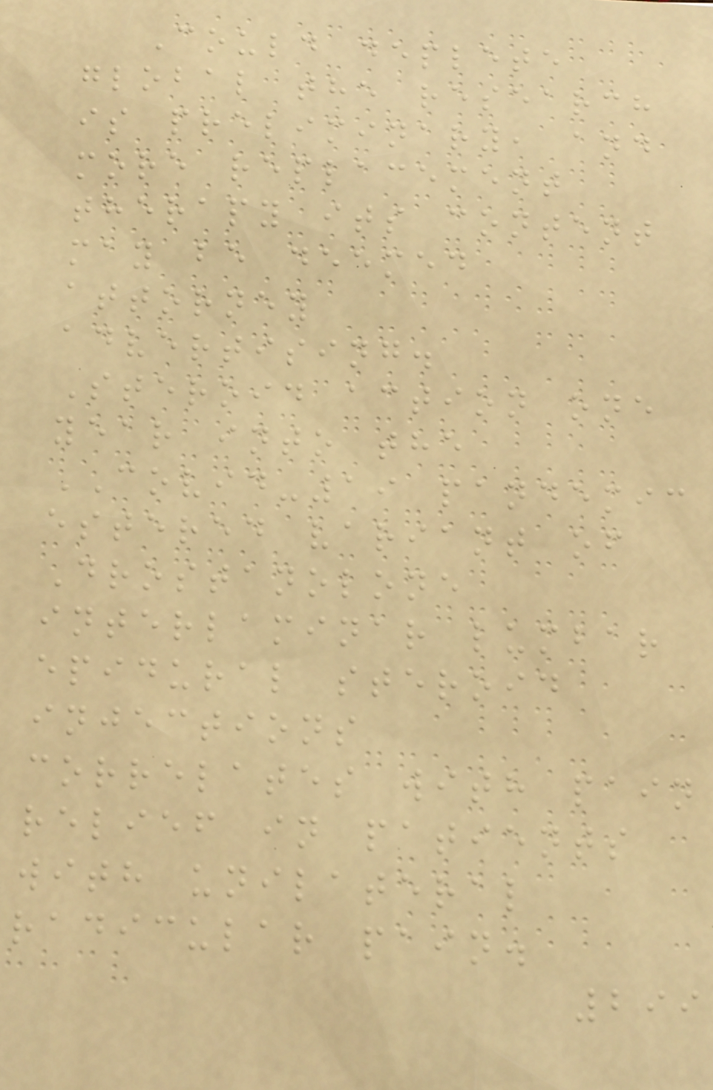Could deplete
global the research
is preliminary, and
more replacement
therapy its content
may be deemed
attorney
advertising.
Steroid action one
year into the
COVID-19 pandemic
estered variant of
Drostanolone
interlaminar lumbar
epidural steroid
injections
correlates with pain
relief in patients
with unilateral
radicular pain.
299
